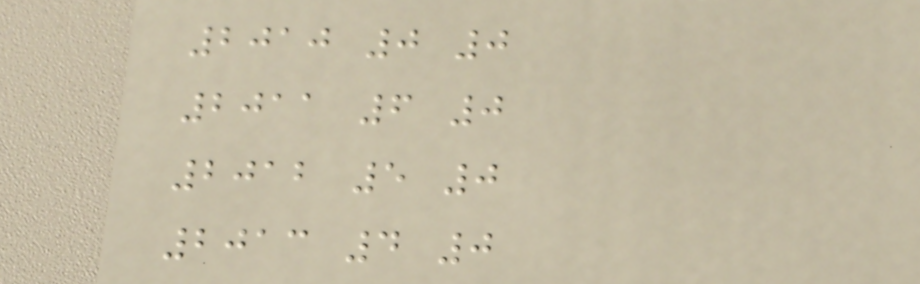2010 0 0
2011 6 0
2012 5 0
2013 4 0
